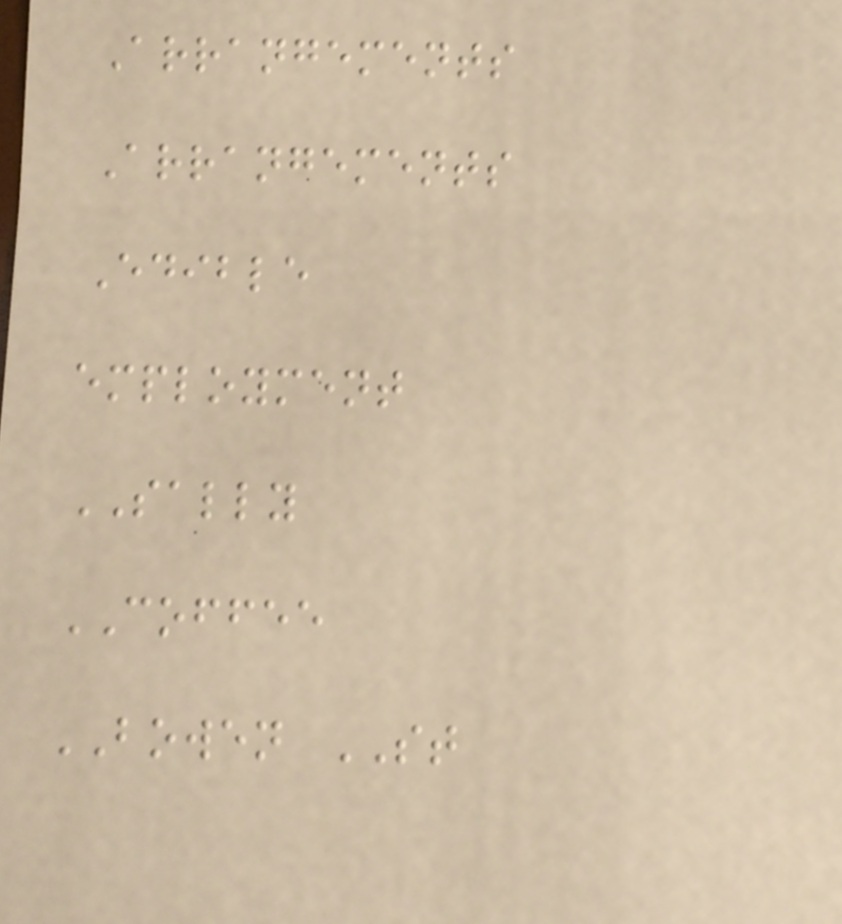Arrangements
Arrangements
Edible
employment
SALLY
COFFEE
BOWEN ST
